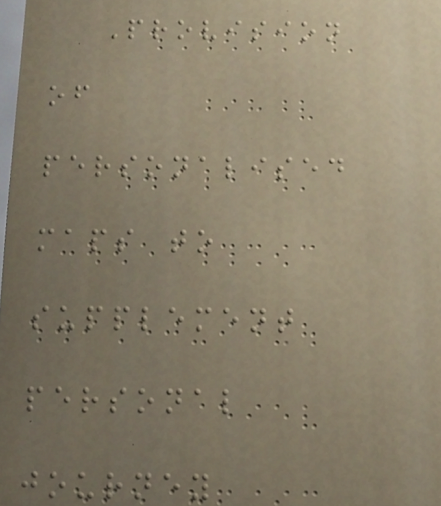Provision
of
personalised
maps to
supplement
personal
journey
